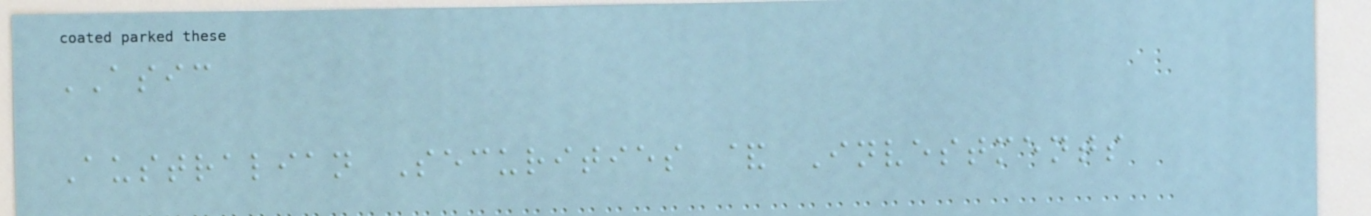ASIC
Australian Securities & Investments
